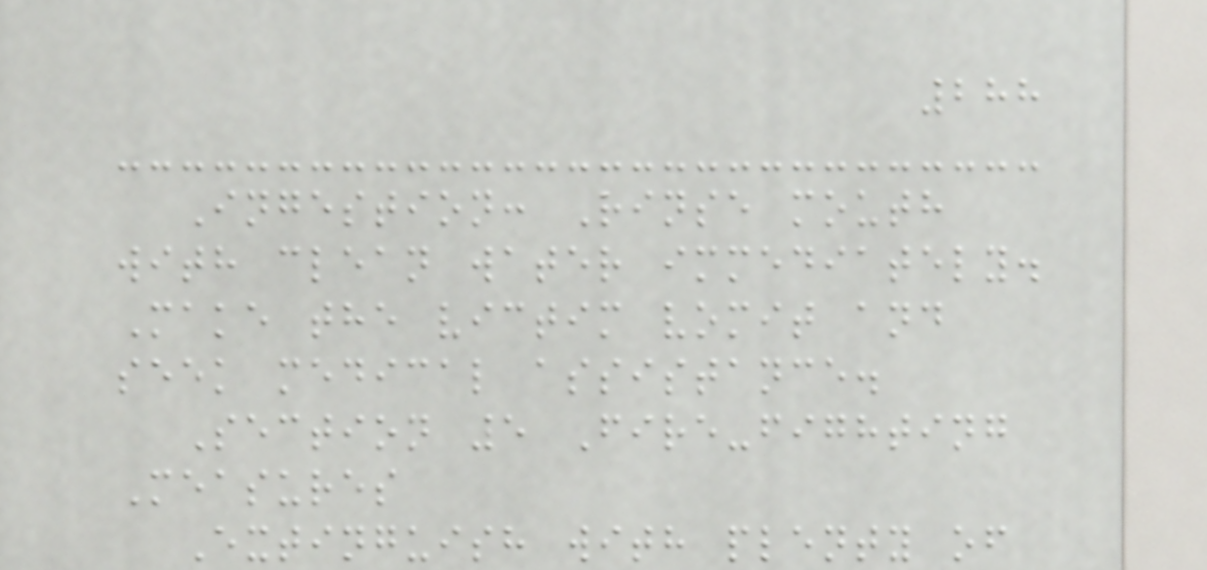288
Ingestion: Rinse mouth
with clean water immediately.
Make the victim vomit and
seek medical assistance.
Section 5 Fire-fighting
Measures
Extinguish with plenty of
